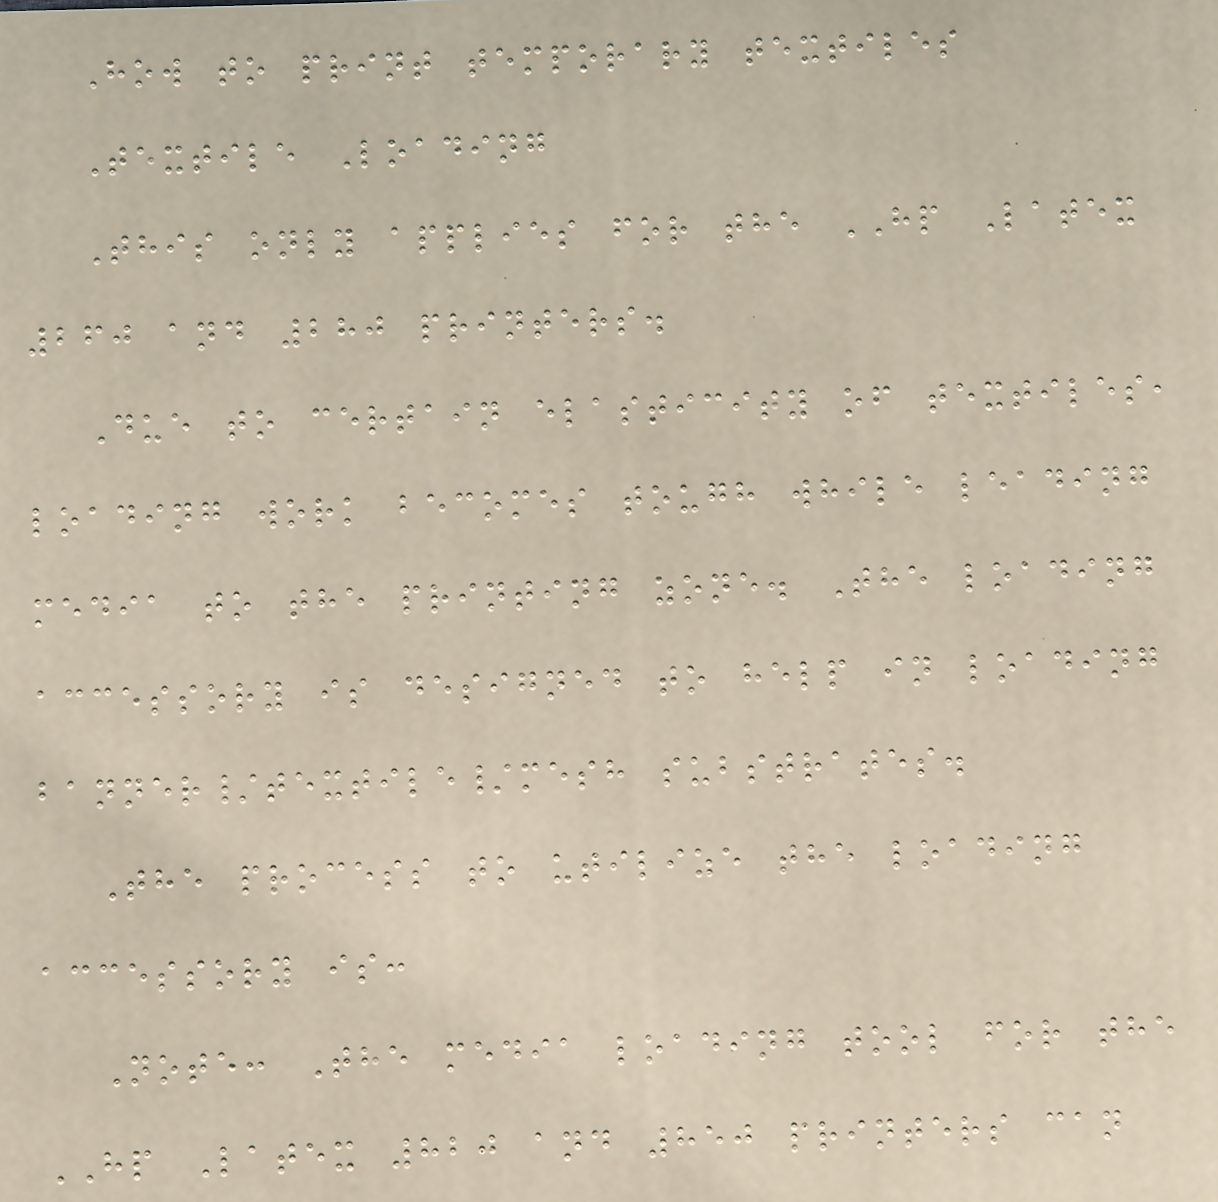How to print temporary textiles
Textile Loading
This only applies for the HP Latex
260 and 280 printers.
Due to certain elasticity of textiles,
loading work becomes tough while leading
media to the printing zone. The loading
accessory is designed to help in loading
banner/textile/mesh substrates.
The process to utilize the loading
accessory is:
Note: The media loading tool for the
HP Latex 820 and 850 printers can
